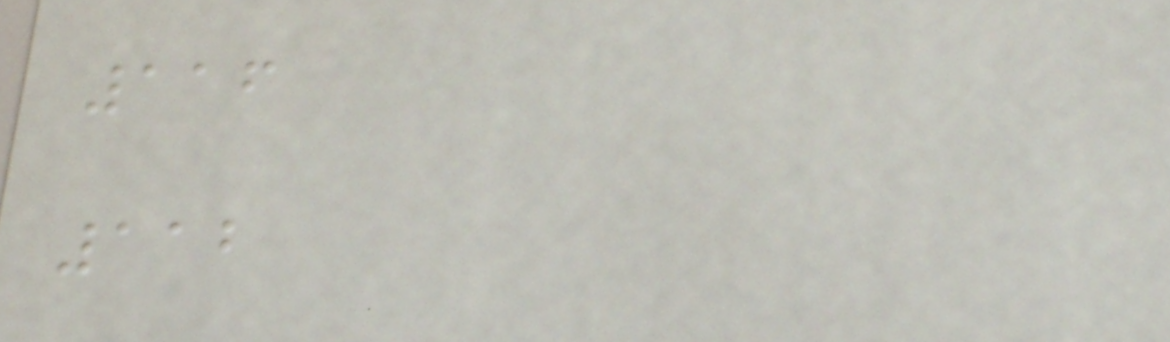116
112
